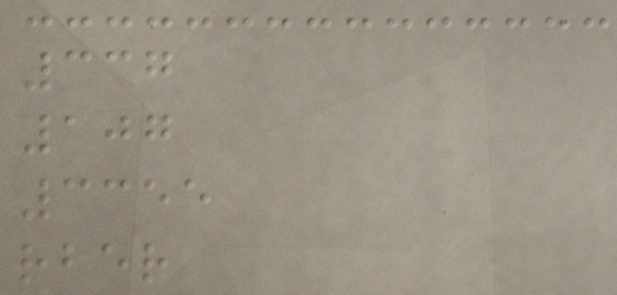337
107
3355
rber
